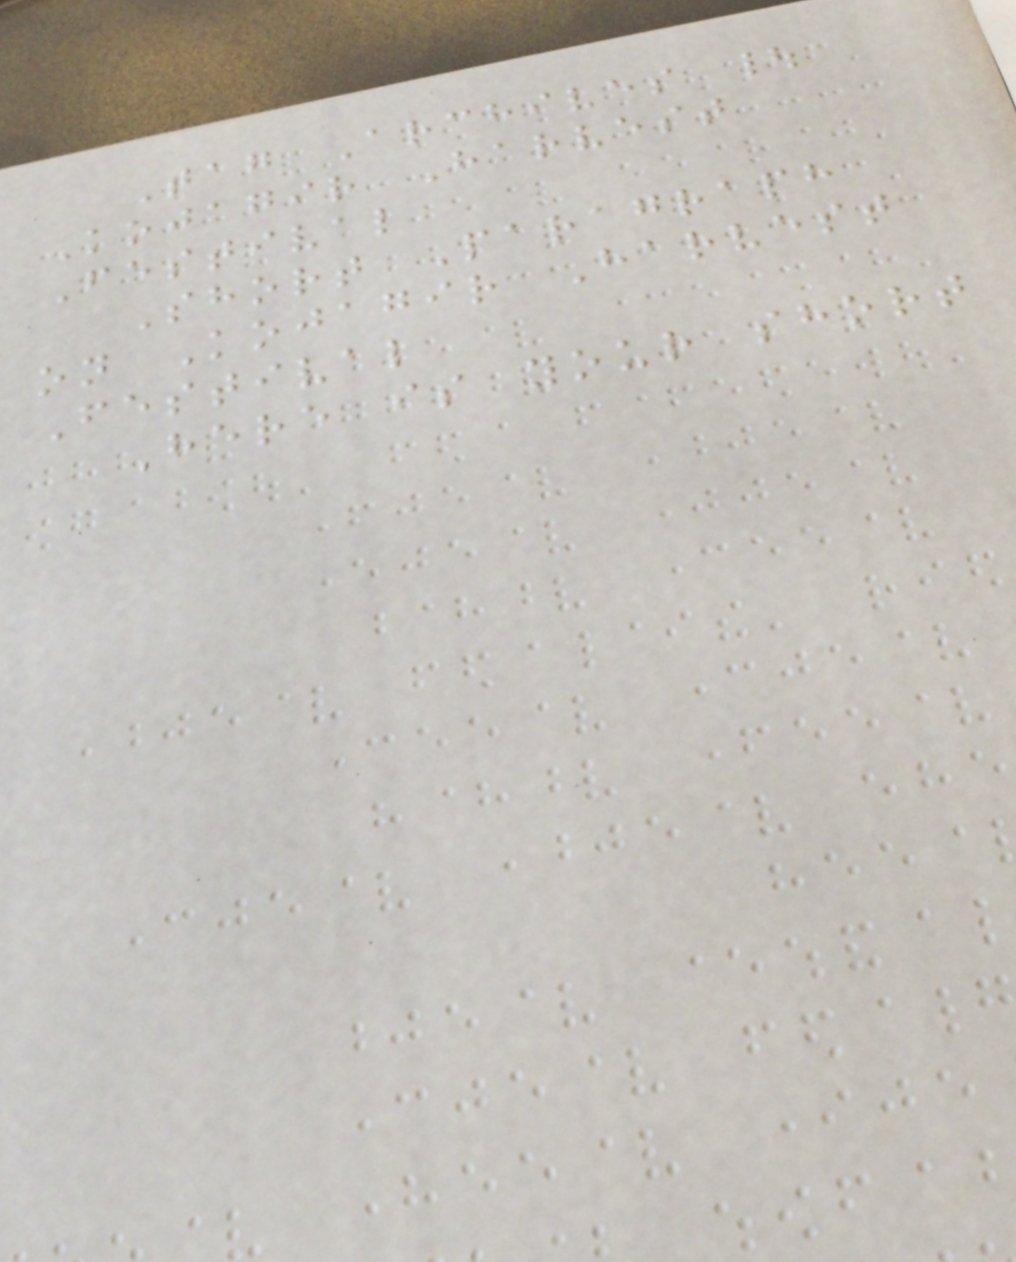Tag Archives |
Kojagir Harvest
Festival
Short Paragraph
on Kojagir Harvest
Festival
Here is your short
